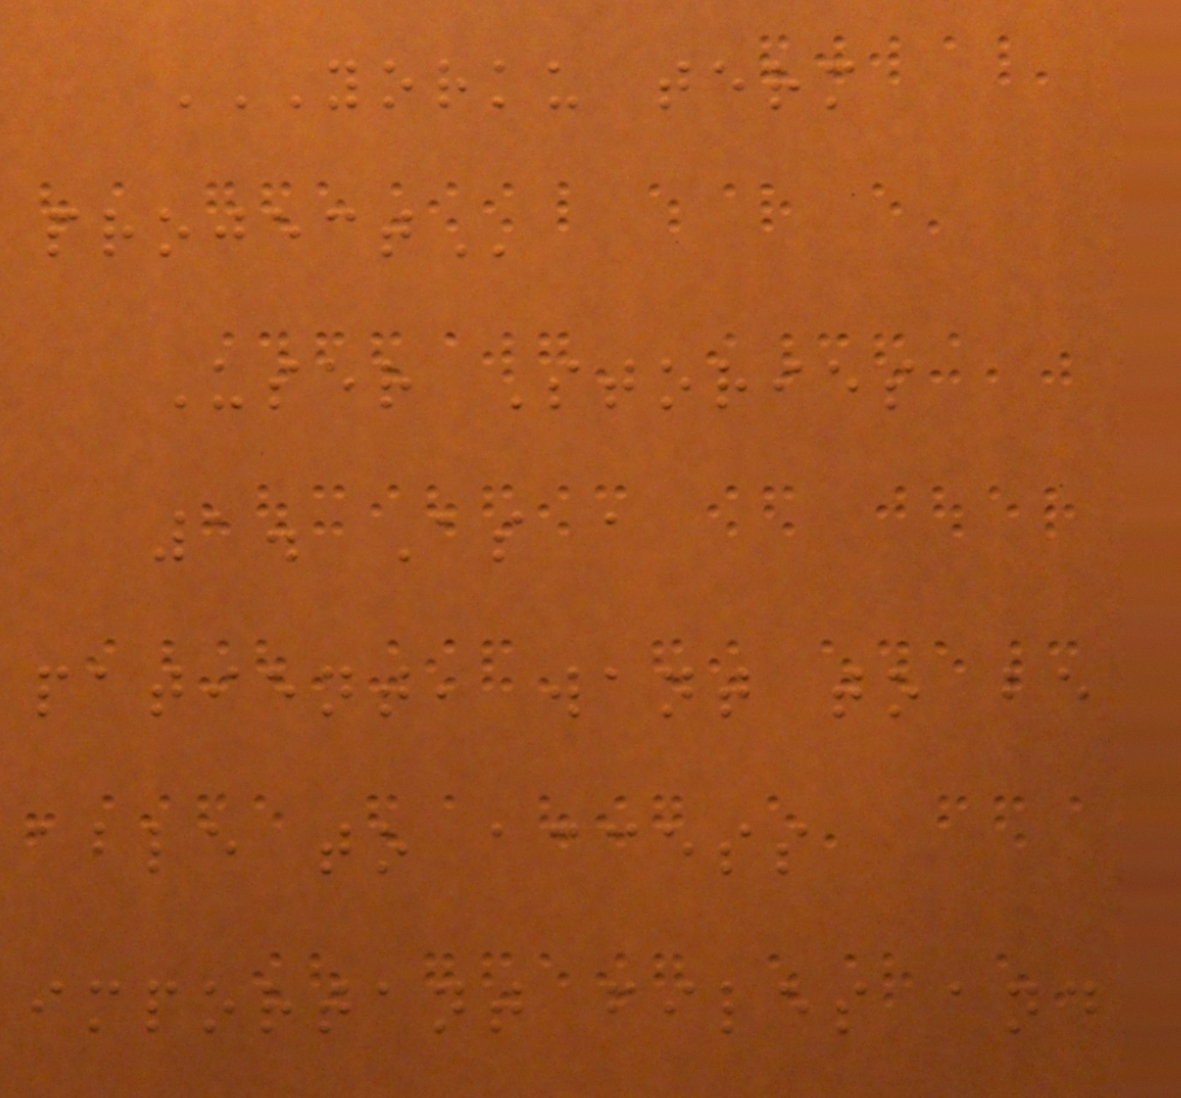YORKU TERM
PROJECT
User Stories
1. As a
patient, want to be
able to access
important files and
